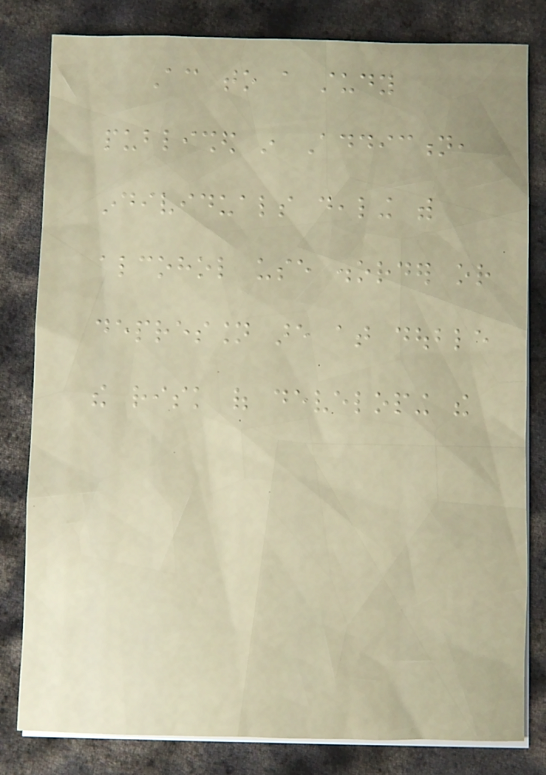According to a study
published in Addiction,
individuals dealing with
alcohol use disorder or
depression are at double
the risk of developing the
